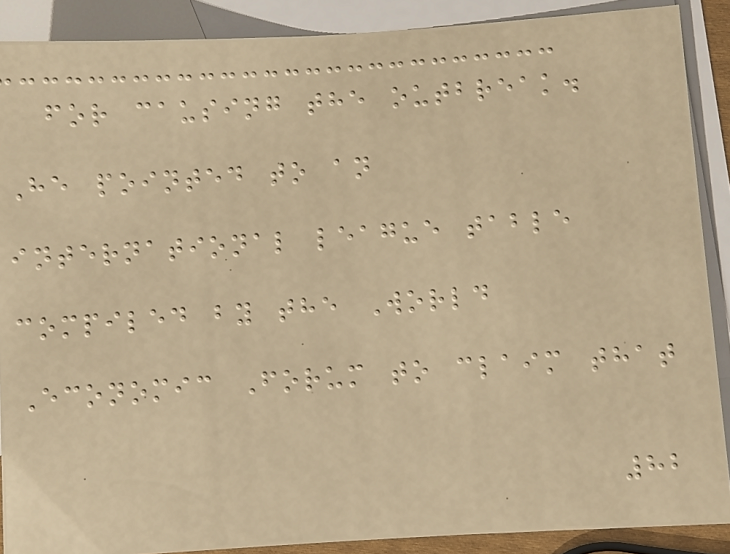for causing the outbreak.
He pointed to an
international league table
compiled by the World
Economic Forum to claim that
82
